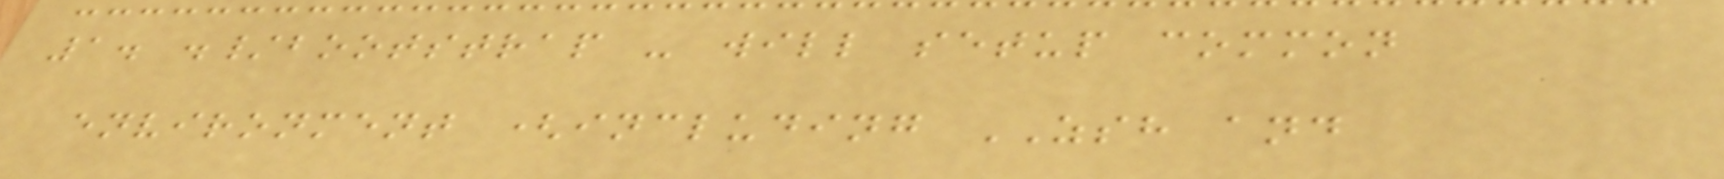1. ./bootstrap - will setup common
environment (including ZSH and
